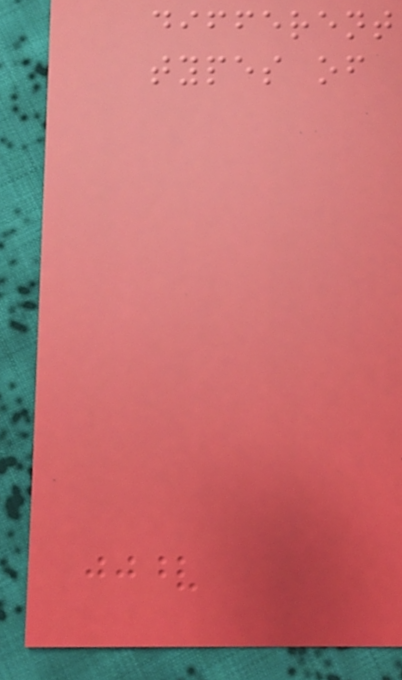different
types of
